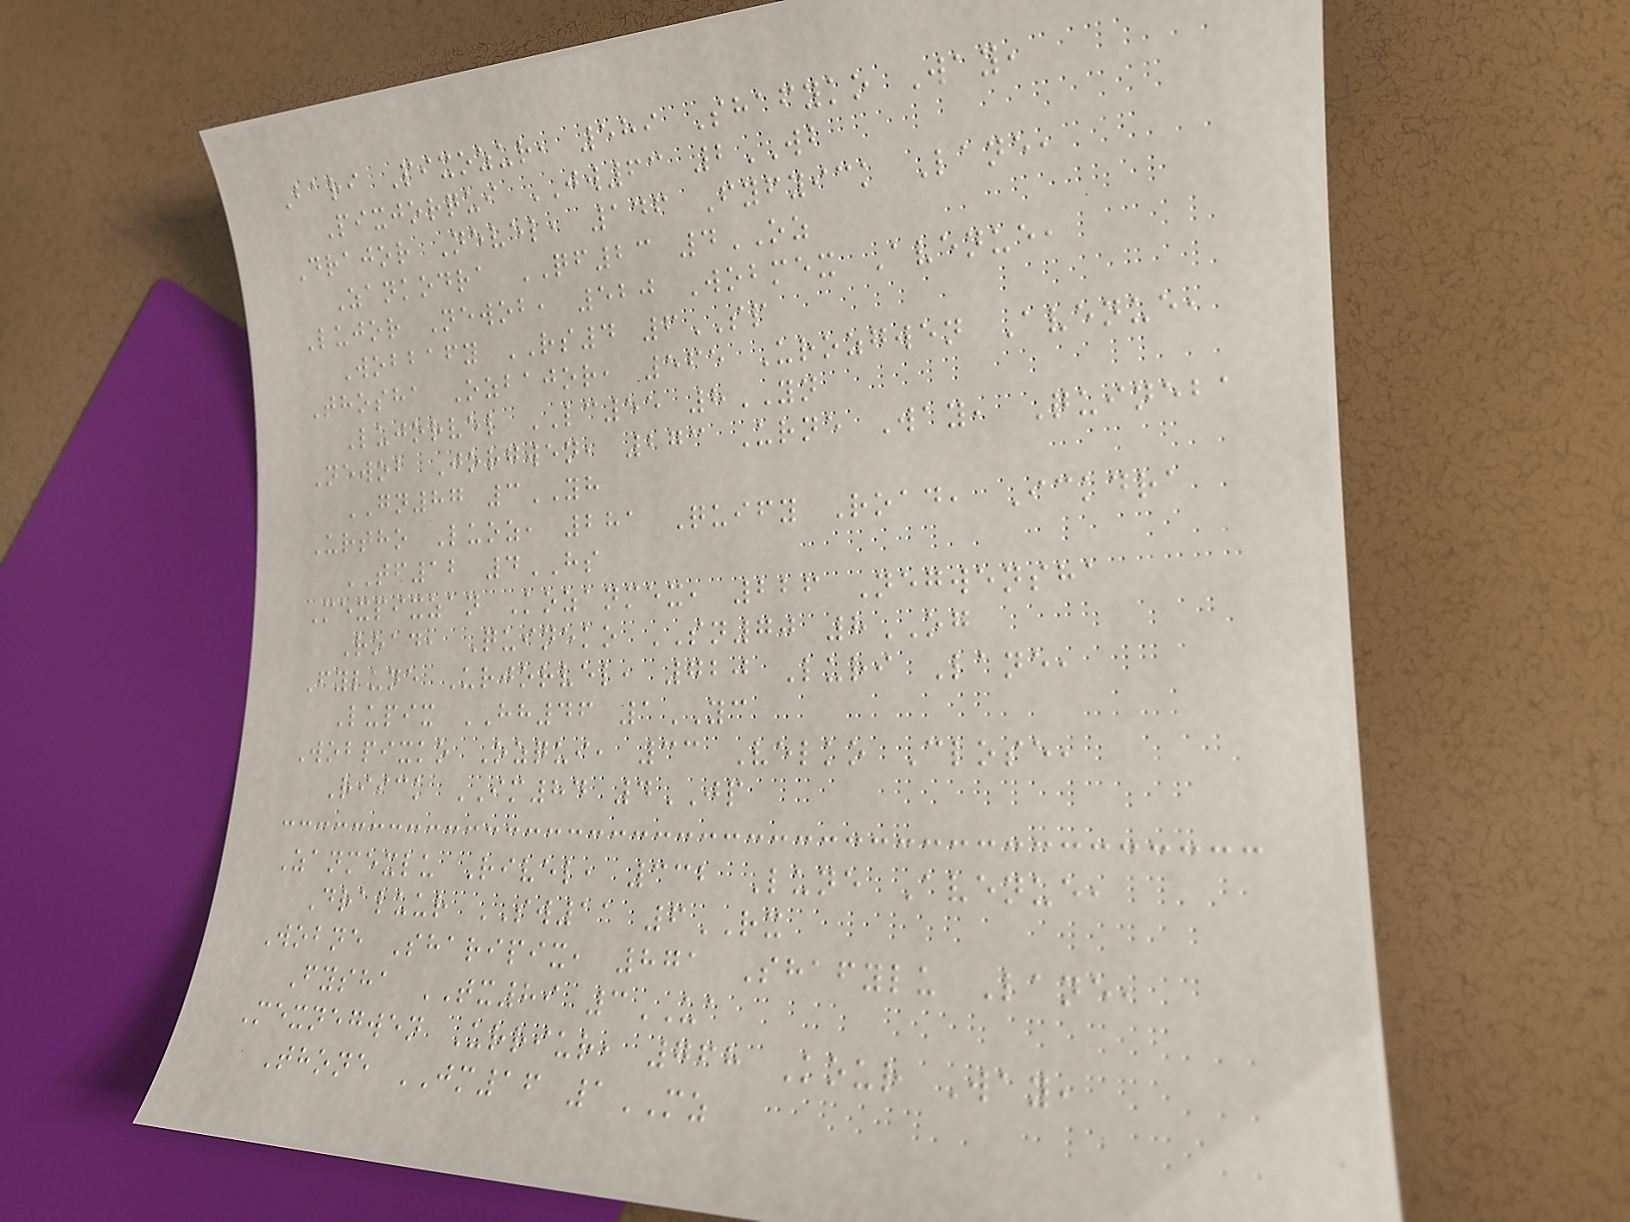Bari Pixozur, 589 Shafyko Way,
Pixjorqui JW63 2WB
Drajor Nevel, 146 Fyfyick Lane,
Zankodra QF23 4OZ
Lujor Newob, 520 Wobmex Avenue,
Wobbafy RS4 6SP
Thosha Ozbajor, 565 Urozgwen Avenue,
Lujorvel LC55 8YN
Newob Jorgwen, 273 Urne Way, Quineba
GN87 3YH
Urtho Luoz, 281 Quify Road, Ickdra
TF12 4HS
Mexpixzan Kozanmex, 226 Negwensha
Road, Quineko SN70 8OG
Fylune Urjorvel, 720 Luri Lane,
Lupix HH46 1YC
Wobpixko Ozqui, 33 Velko Close,
Riick IM84 4JP
Zanmexlu Rivel, 332 Lune Avenue,
Draluur SW11 6RX
Wobne Sharipix, 871 Shafylu Lane,
Fysha TX89 3UA
Mexnegwen Urriur, 768 Kour Way,
Thone JM16 1MZ
